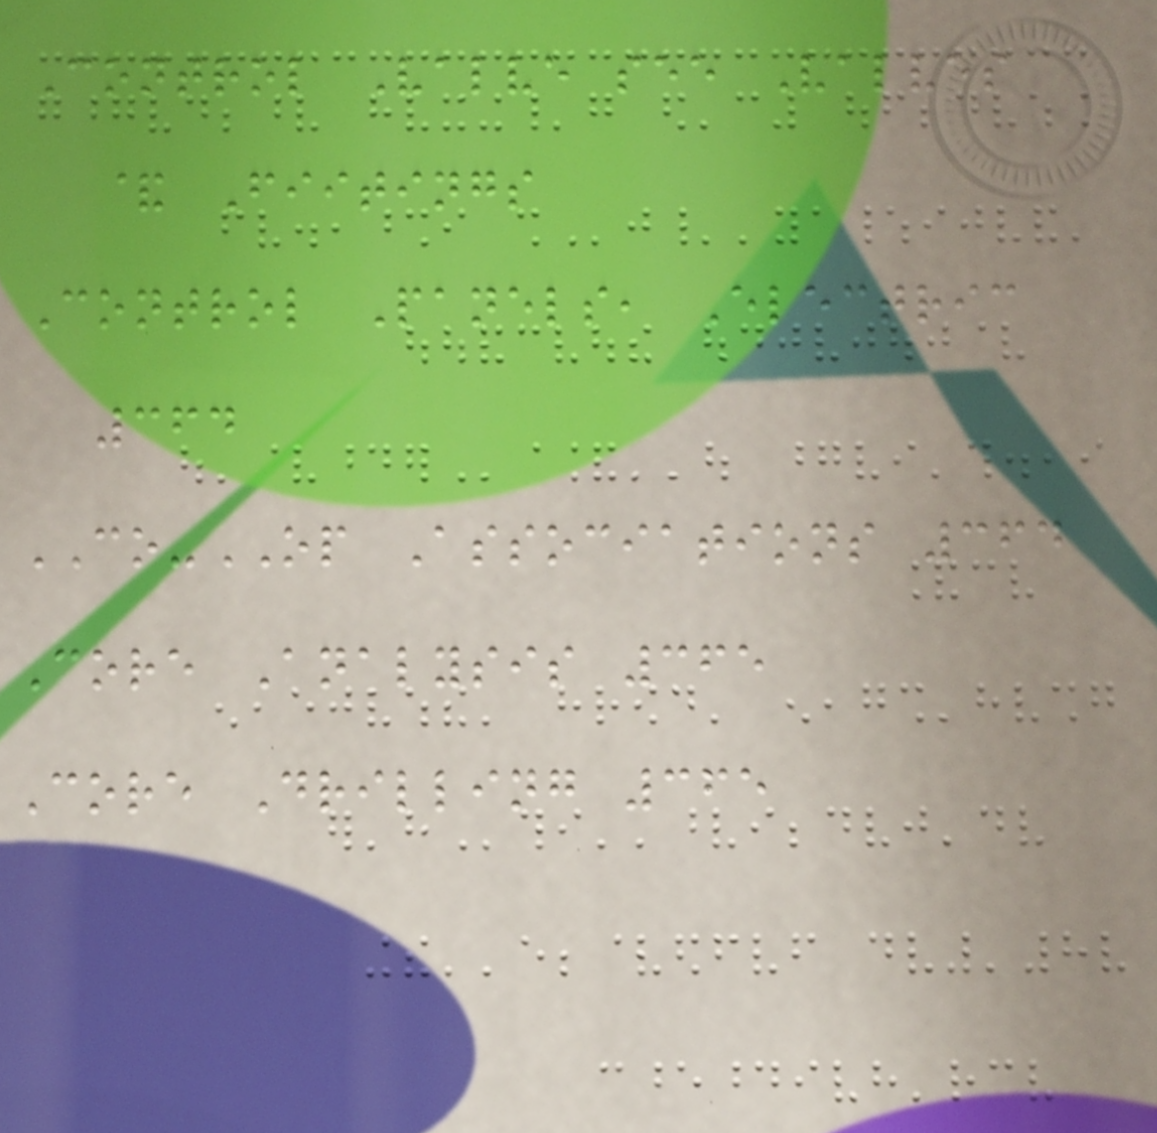Control Valve see Valves
& Fiitings
Control Panels, Electric
364
CO-OP Associations 364
Core Analysis 365
Core Drilling 365
